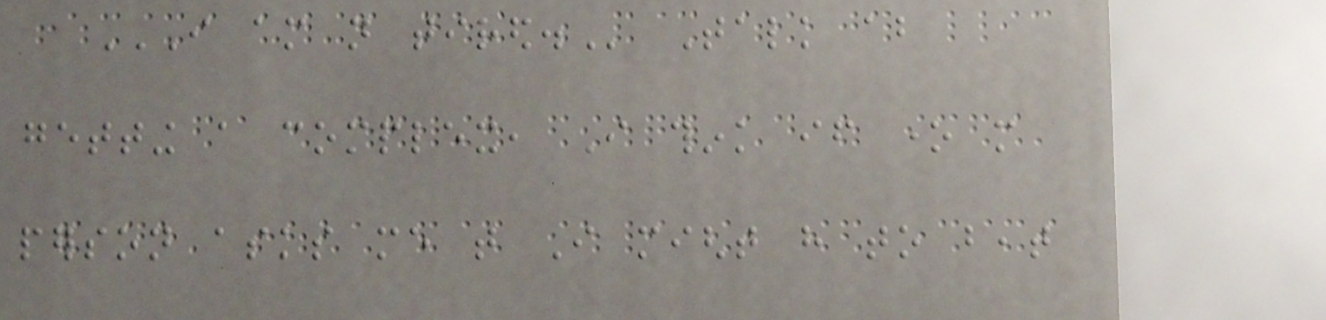I AM NOT TIRED. Talk about
getting a complex, I think if one more
person asks me that I might have to beat
